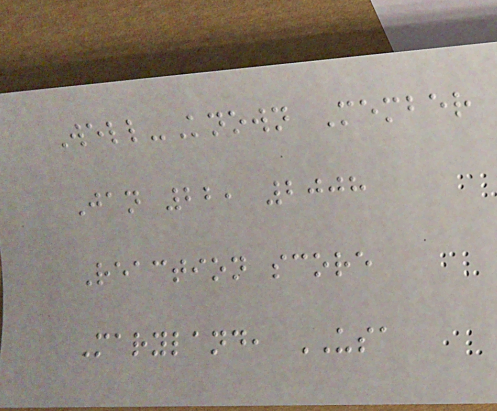Well-Known Member
Jan 22, 2008
Reaction score
Maryland, USA
